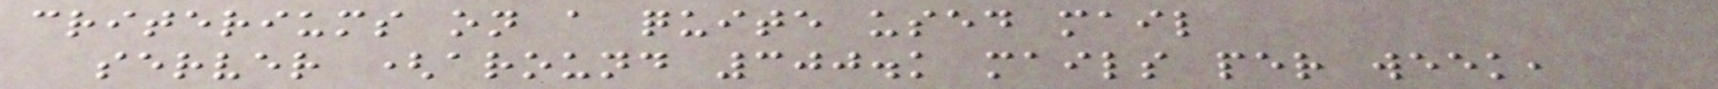criteriums on a quite used mail
server (around 300.k mails per week,
